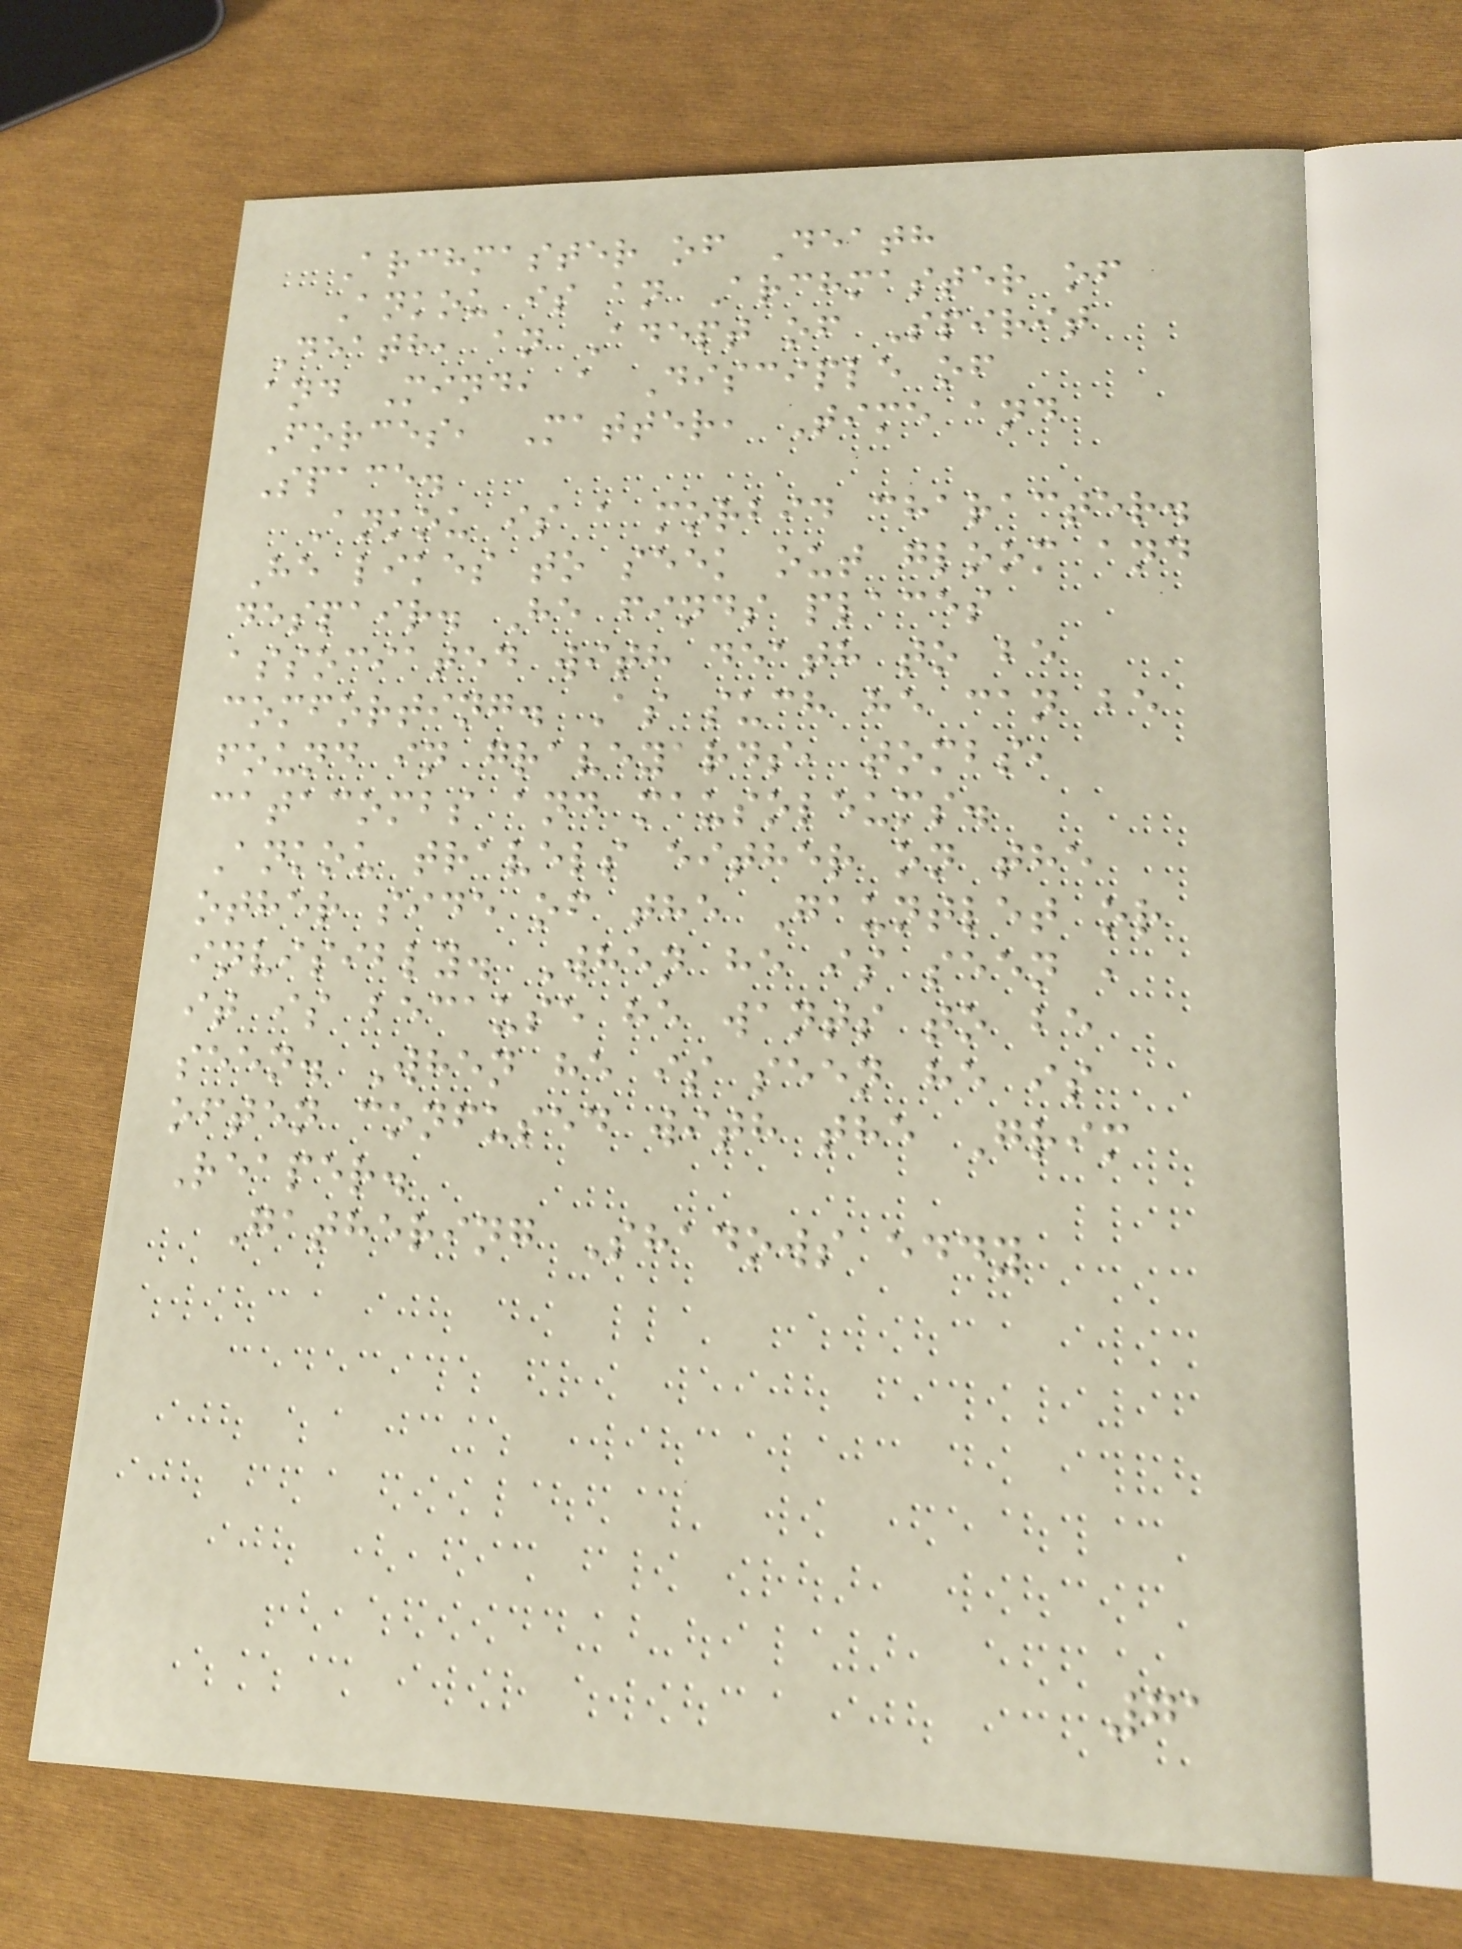Archmaster of Death
Ankou is an Archmaster of
Death, an Adept of Spirit
and Mind, a Disciple of
Forces, Matter, Time and
Space.
Ankou is a morbid character.
He likes to seek out gloom and
despair. He finds places
associated with death to be
comforting. As such he can be
found in graveyards, tombs,
catacombs and mausoleums.
Ankou travels either on the
other side of the Gauntlet or
invisibly. When he is seen ,
it is because he wants to be
seen. When he is seen he is
often confused with the Grim
Reaper.
Gathering Shadows eddy
71
